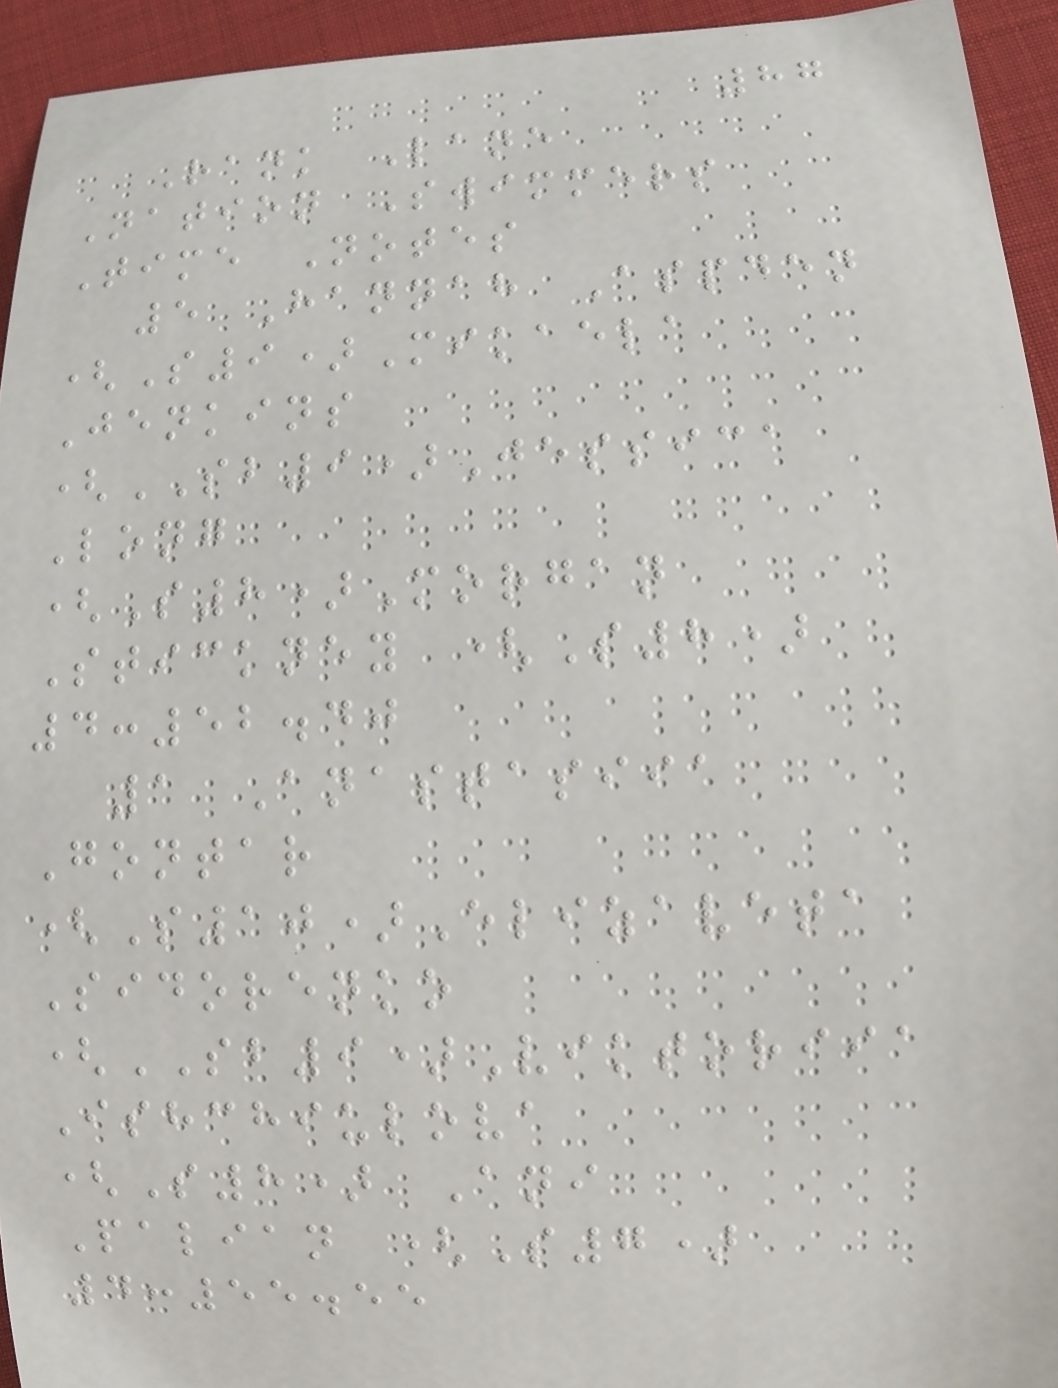87
Rank Lane
Nation Swimmers
Time Notes
5 Hannah Aspden
(S9)Mikaela
Jenkins
(SB9)Jessica
Long
(S8)Morgan
Stickney (S8)
4:52.40
1 Anastasiia
Gontar
(S10)Elizaveta
Sidorenko
(SB9)Viktoriia
Ishchiulova
(S8) Ani
Palian (S7)
4:55.55
